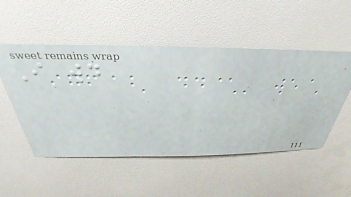I would
